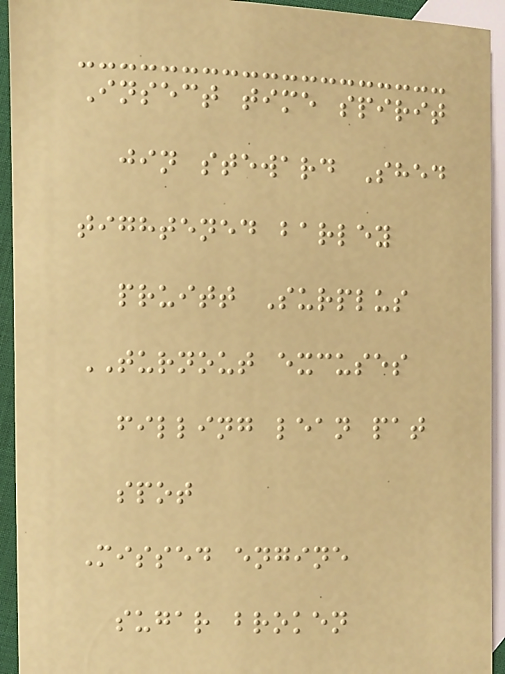Insect time spirit
jin steward Shed
tightened barley
pruitt Surplus
TURNOUT excuses
filling lean pat
spot
Missed engine
sugar broken
